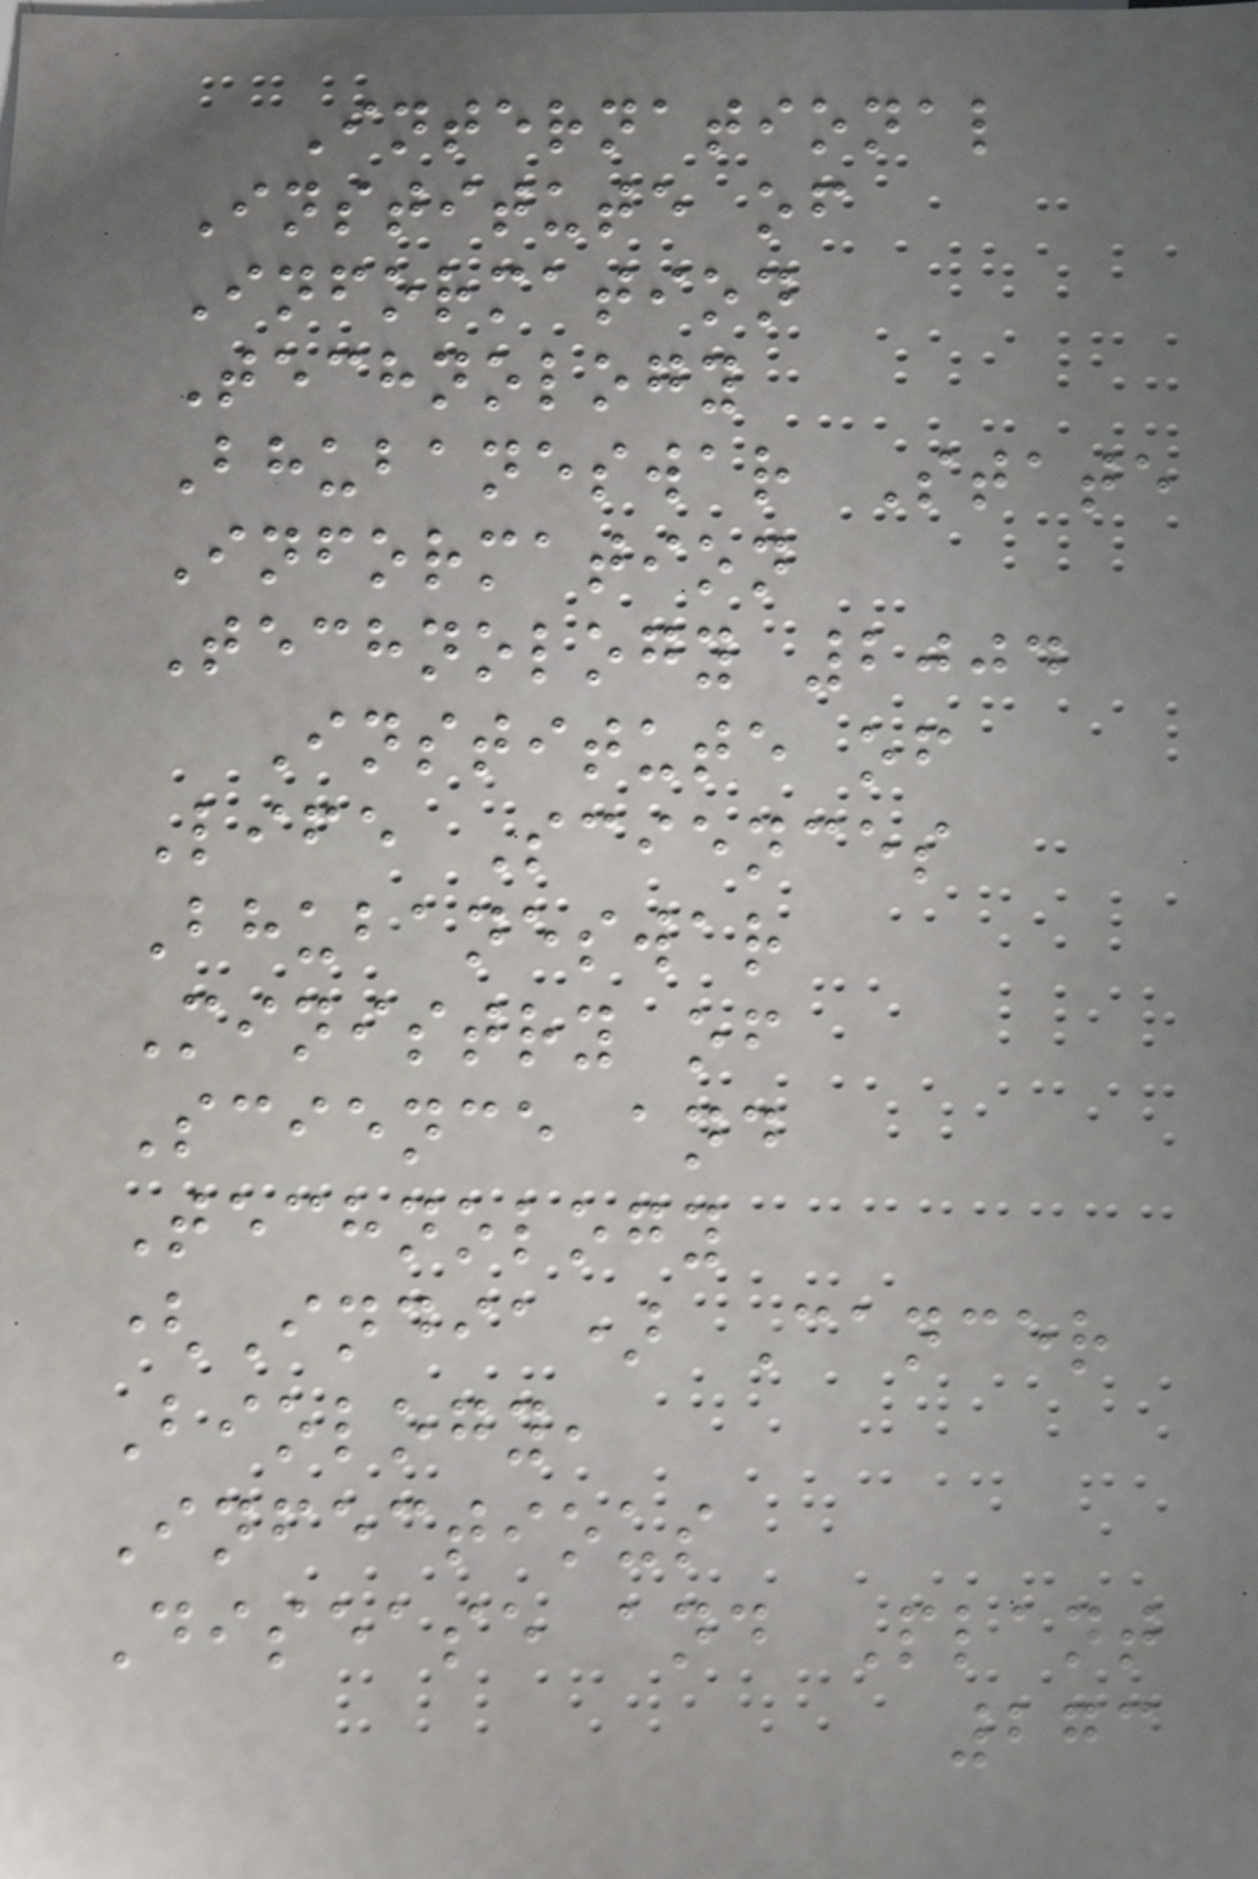International
Institute of
Information
Technology
Bhubaneswar State
Information
Technology 2004
Institute of
Life Sciences
Bhubaneswar
Ministry of
Science and
Technology
(India) Cancer
Biology,
Infectious
Disease and Plant
273
